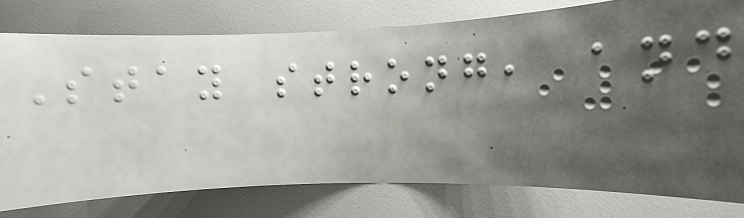Stay strong, and
